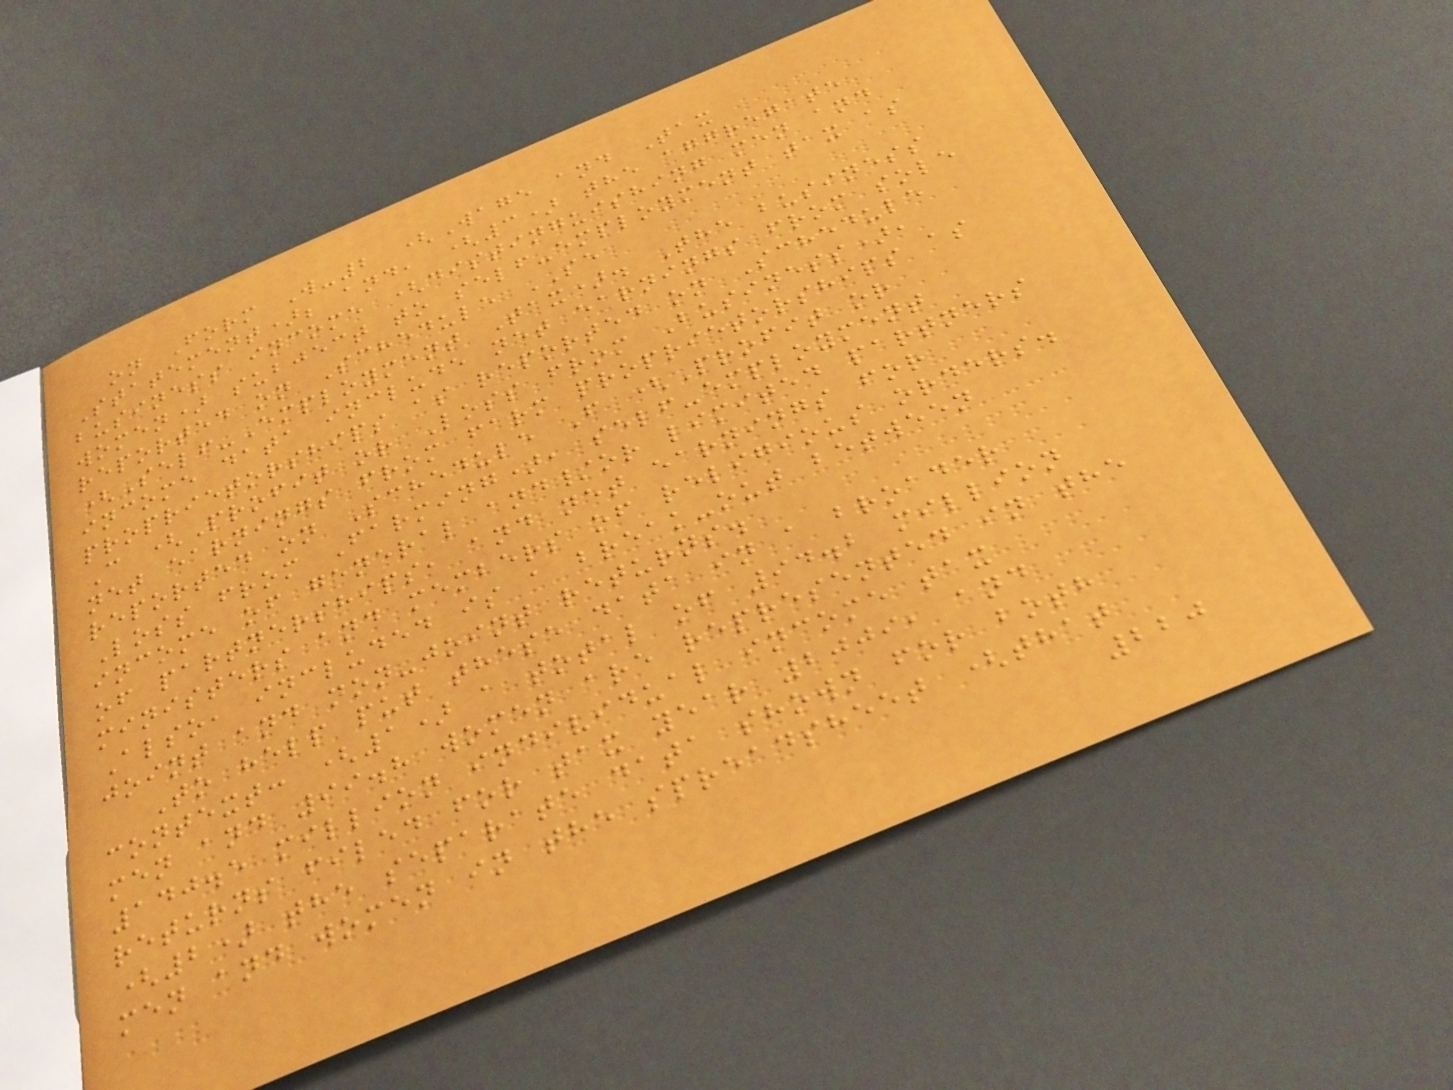on Form W-2 (Wage and Tax
Statement); and, (3) the aggregate
business income (distinguishing men and
women) subject to self-employment tax as
reported on Schedule SE
(Self-Employment Tax). The business
income data include net earnings from sole
proprietorships as reported on Schedule
C (Profit or Loss from Business),
net earnings from farm proprietorships as
reported on Schedule F (Profit or
Loss from Farming), self-employment
income of general and/or limited partners
of partnerships, and net earnings for
ministers and members of religious orders.
Also, included is a break-out between
joint and non-joint returns.
To help put these data in a broader
context: (1) a total of 94.2 million
men and 99.8 women are represented in the
140.5 million individual income tax
returns filed for tax year 2009, and
(2) the separate data shown for both
men and women in the spreadsheet (that
220
